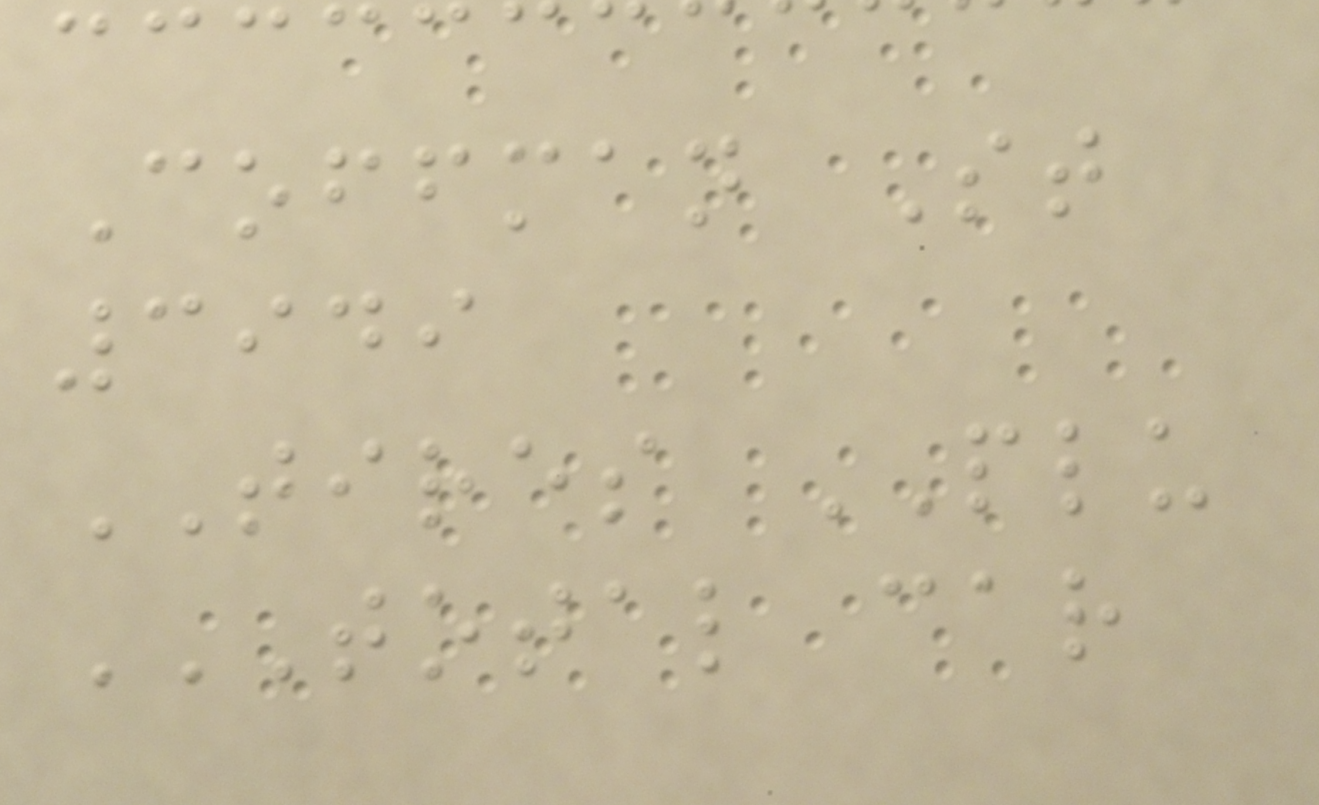Coffman St
3949
TIRES PLU
TOTAL CAR
